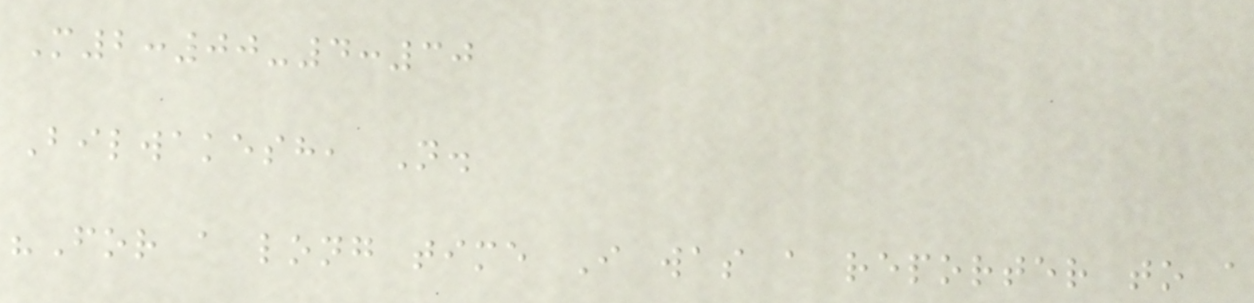M2:00-4:30
Bilwakesh, N.
"For a long time I was a reporter to a
